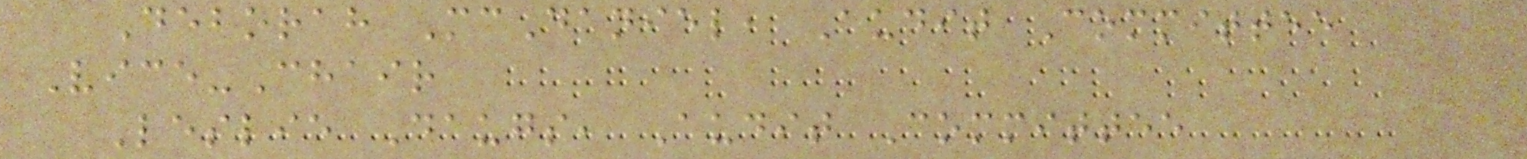Deborah McDaniel, Audit Committee
Vice-Chair
Leslie Daugs, Audit Committee
